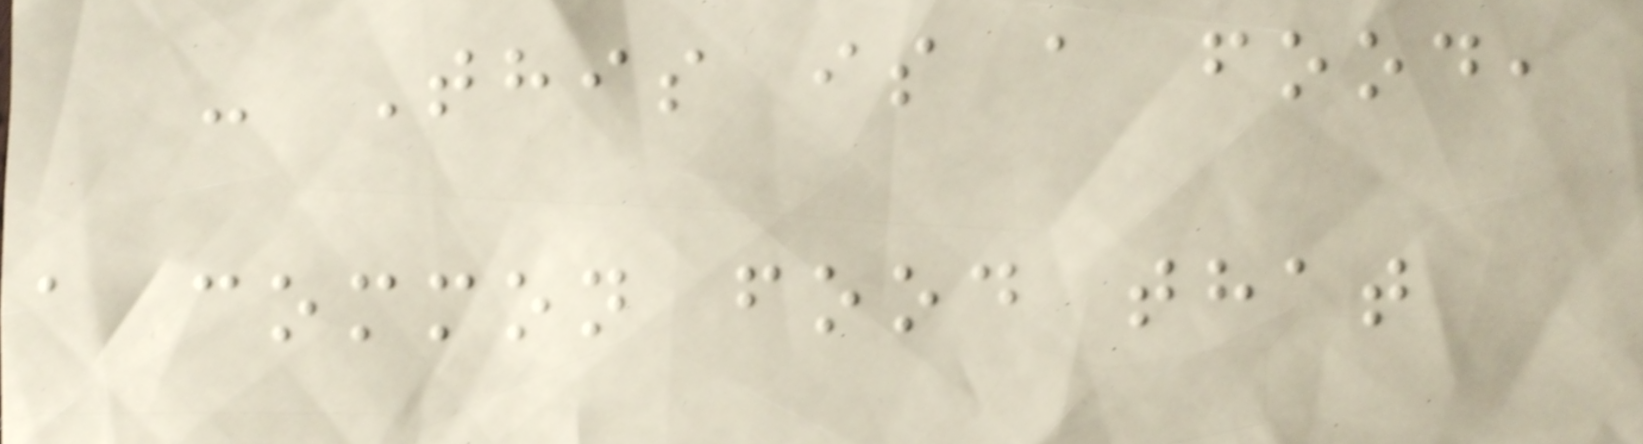- This is a food,
a common food that
